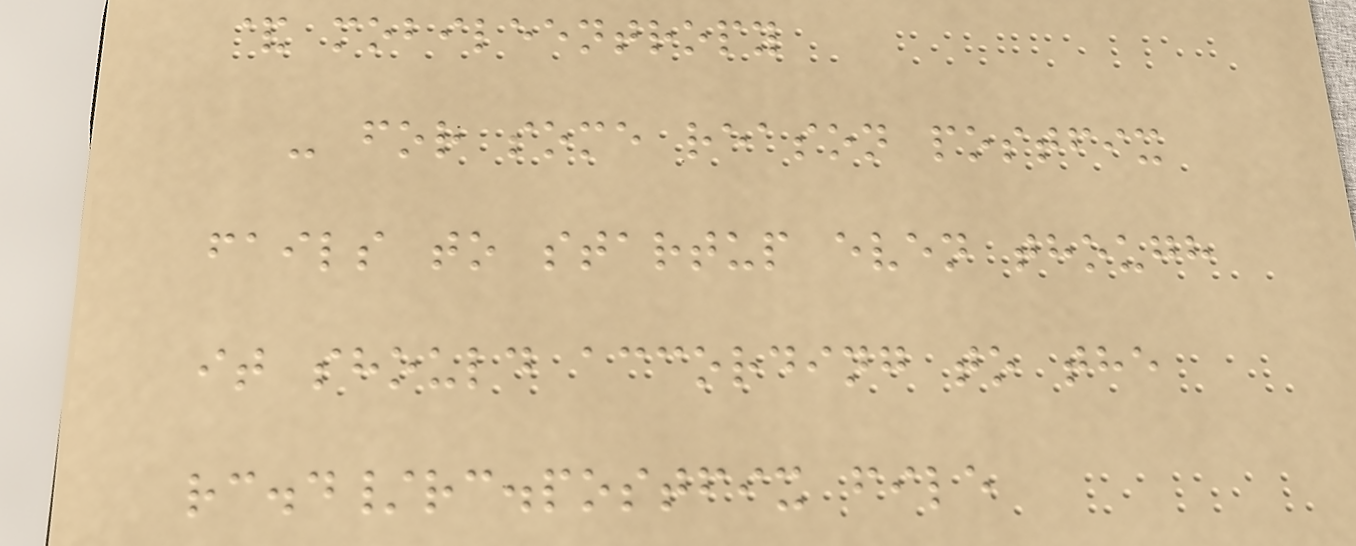& mobileentropy
- for some reason postfix
fails to startup even though
it should according to the
rc.d/rc.postfix file
